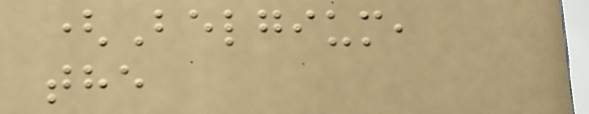(Belgium,
the
